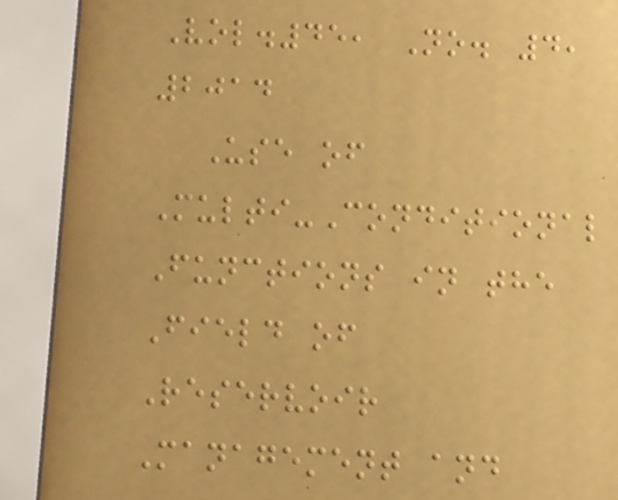Vol.45, No. 4,
2014
Use of
Multi-Conditional
Functions in the
Field of
Reservoir
Management and
